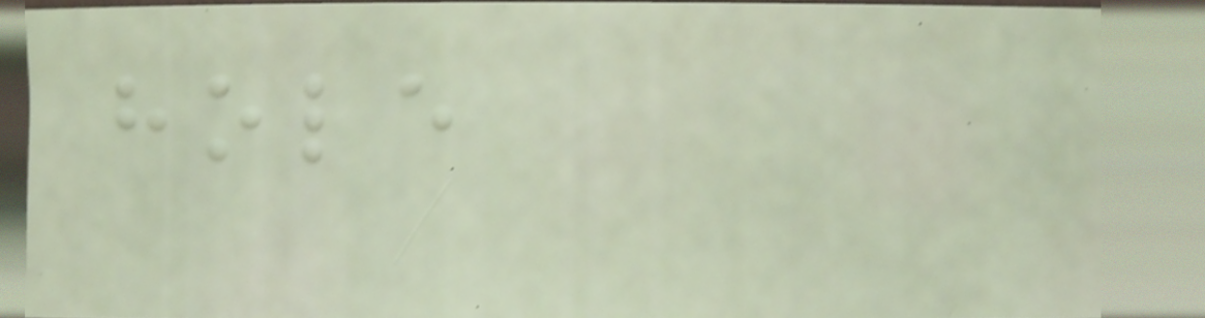hole
